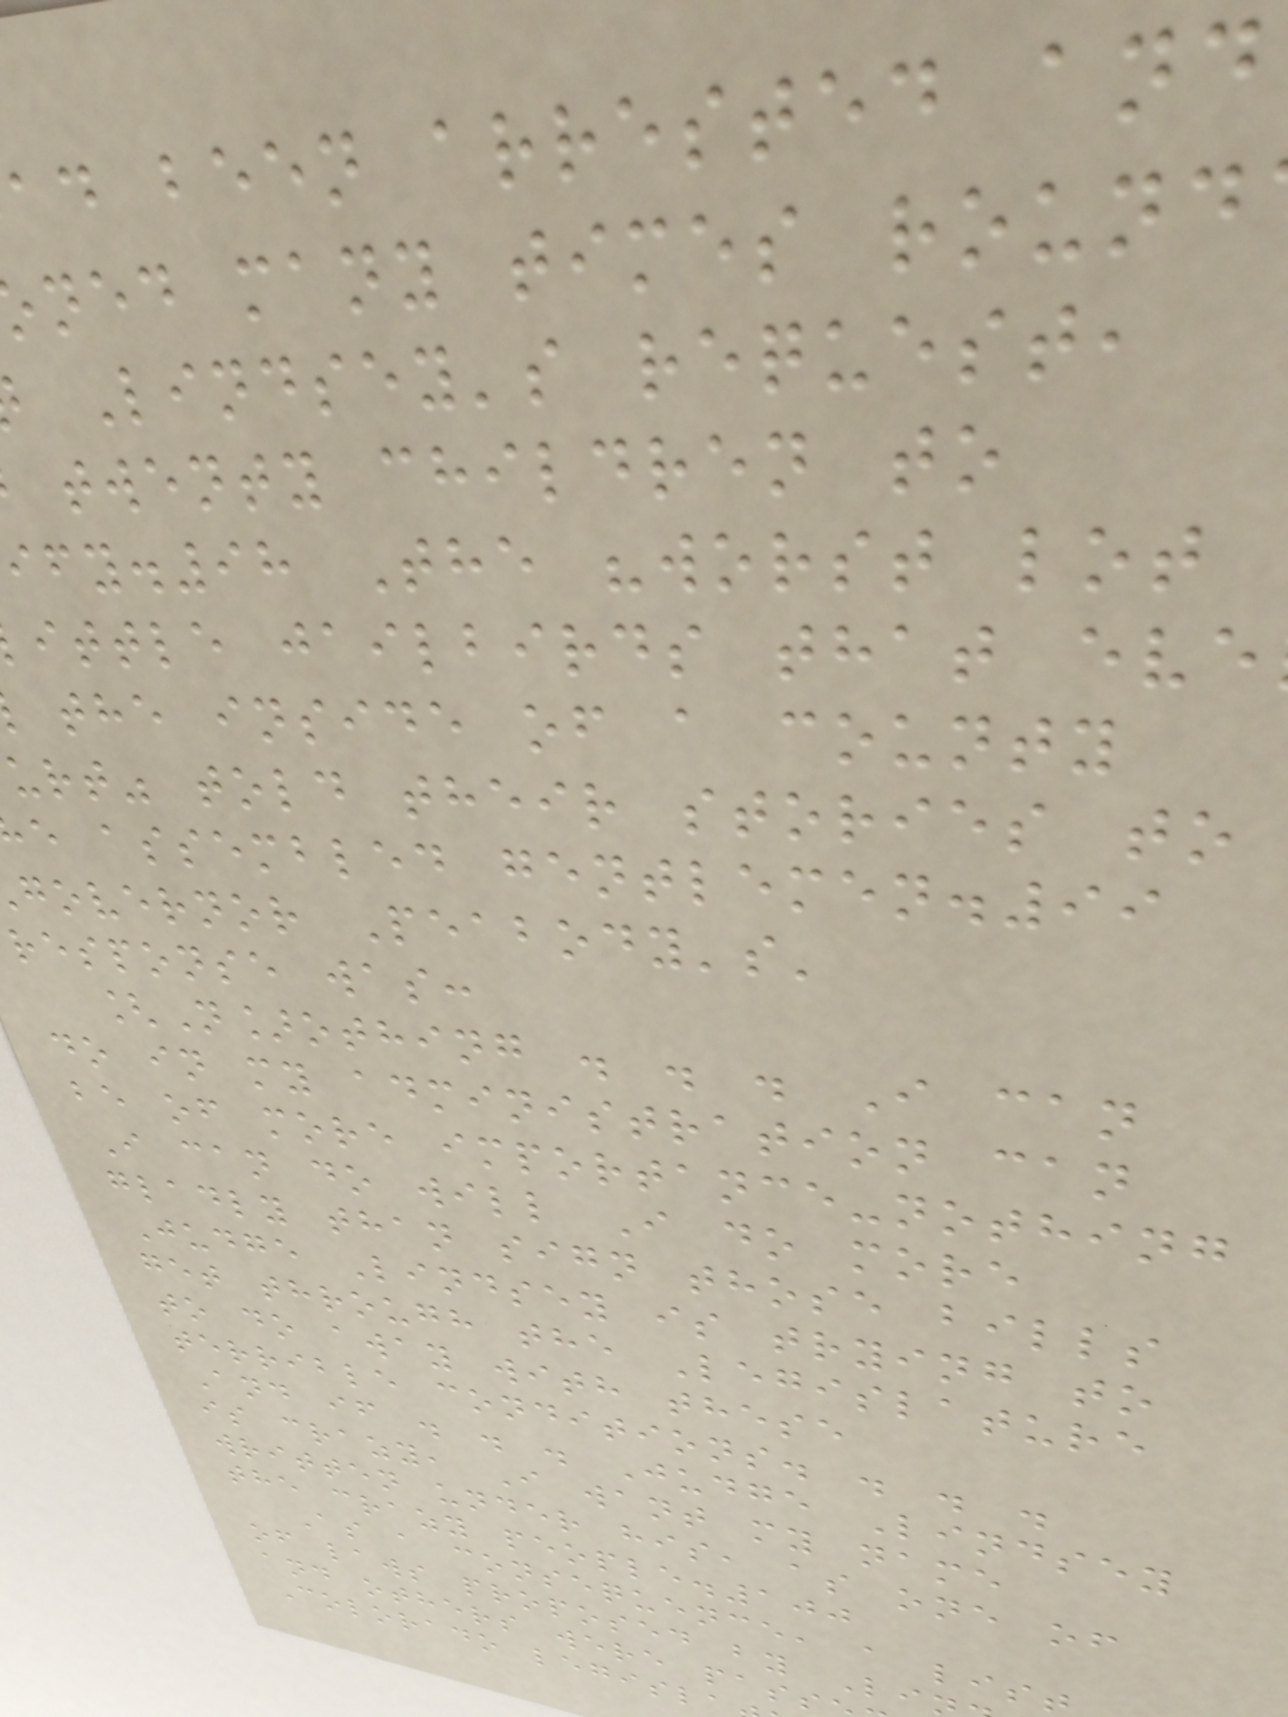ad been arrested and
ned many times round
Lindsey's request,
twenty children to
ify.98 The "worst lot
ittle jailbirds that eve
the inside of a county
urt" told their stories to
e assembled gentlemen.99
governor Peabody's'
response was:
[N]othing . . . I can
do in my administration can
be of more importance-nothing
I can do will I do more
gladly than sign those bills
Judge Lindsey is trying to
get through the Legislature
to do away with these
terrible conditions. . . .
And if . . . Judge Lindsey
is crazy, I want my name
written under his, as one of
the crazy people.100
As a consequence, a lis
of laws proposed by Li
and others were pass
Colorado legisl
